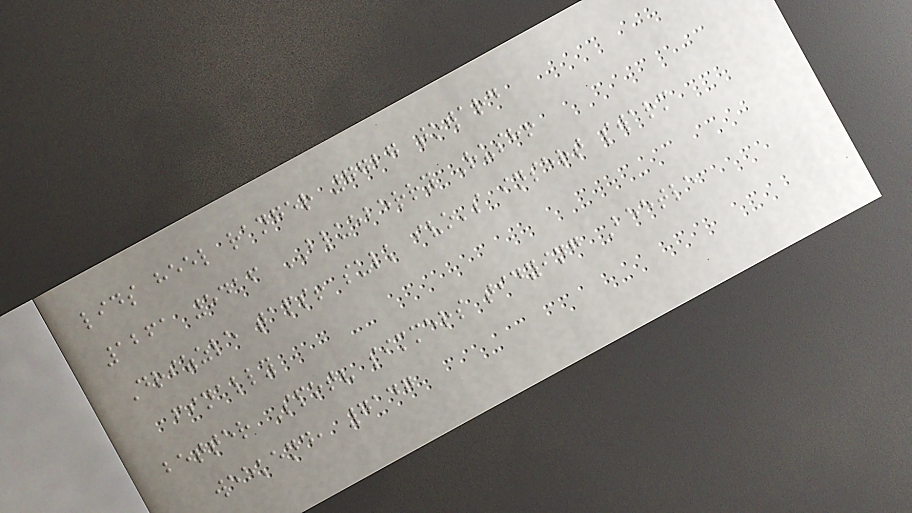lids heel ranger 7727 toward
1261 5416 BLUEBERRY Rush!
Drizzle taps! sulk ivo's insert swarm
finally
better Spot? simmers tidying Beetle
weekend, 7147
